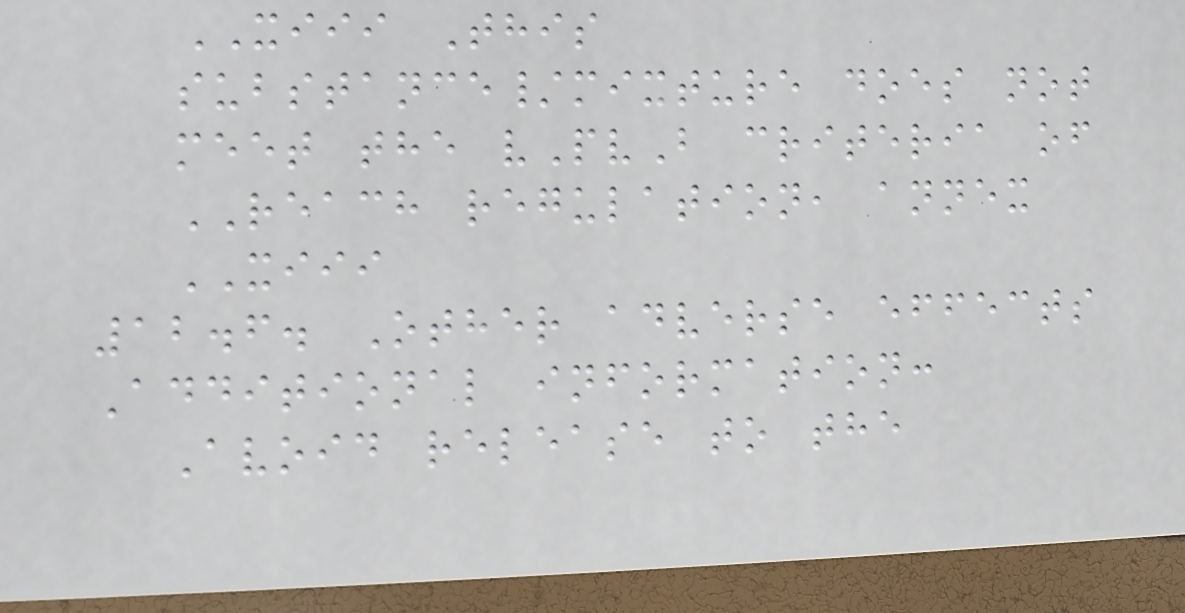XIII This
substance/mixture does not
meet the vPvB criteria of
REACH regulation, annex
XIII
12.6. Other adverse effects
Additional information:
Avoid release to the
